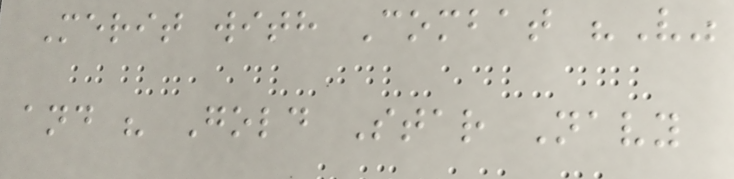Merit with Combat "V"
and " Gold Star Navy
